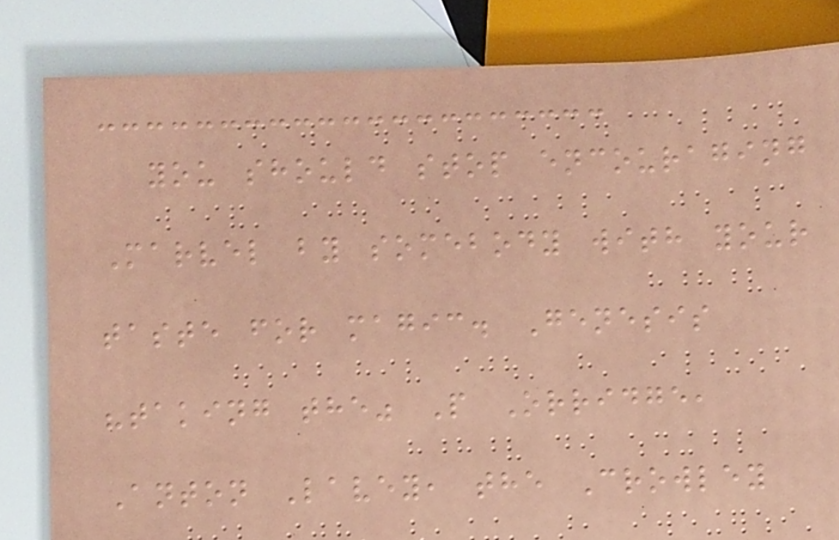you should stop encouraging
Marvel by somebody with your
taste for magic. Genesis
"taking the" P Orridge,
Anton Lavey, the Crowley
